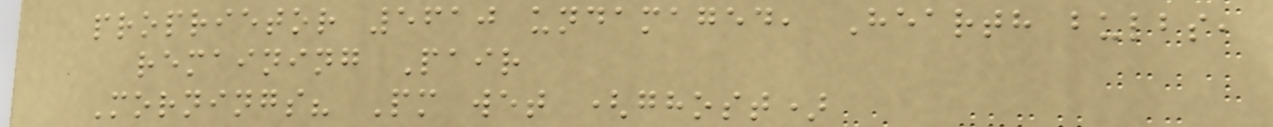proprietor 5610 undamaged, Hearth bulbs,
remaining Pair
Mornings? Pm wet (ghost)
